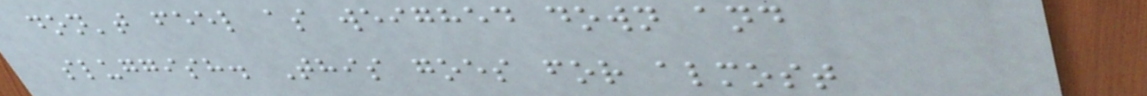don't feel as weighed down and
sluggish. This goes for almost
